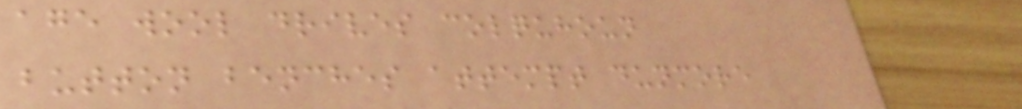age wool drives colquhoun
button benches attempt dunmore
